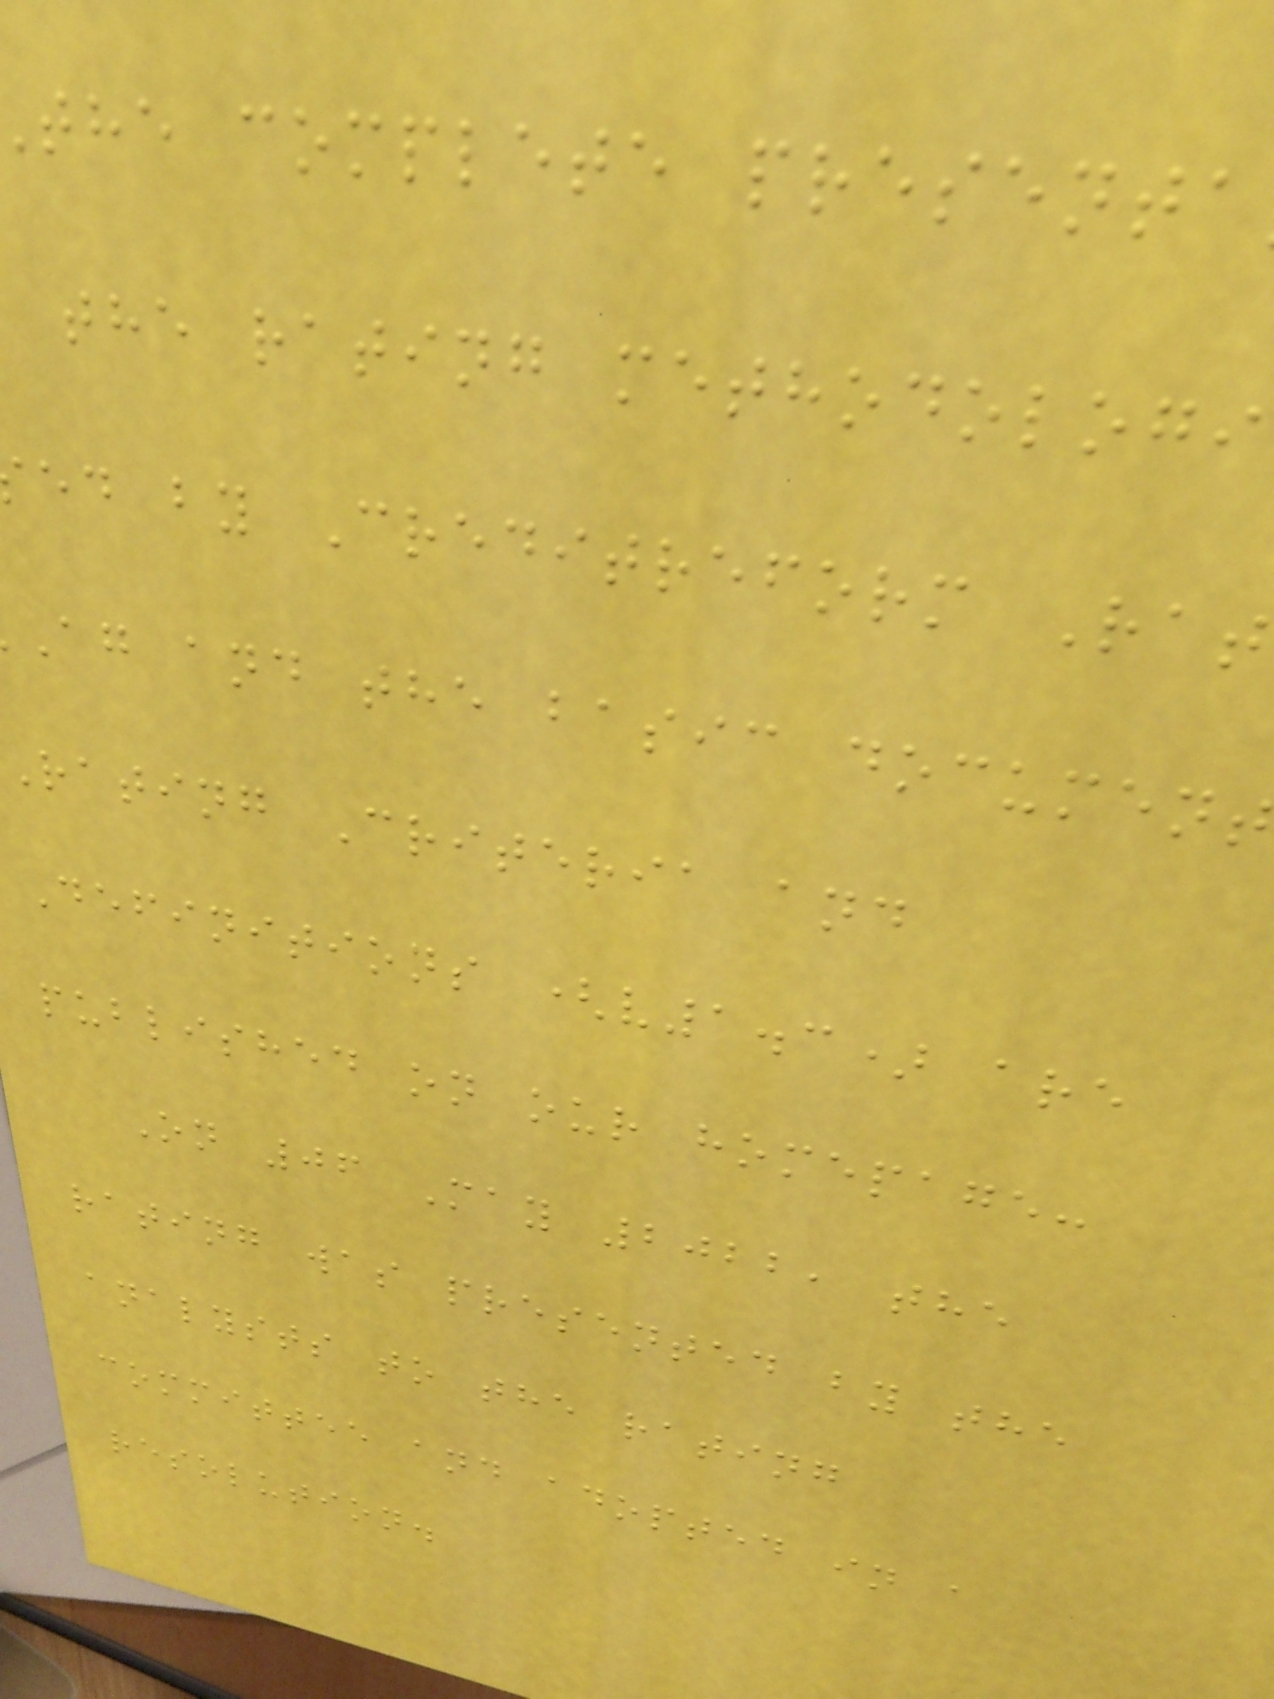the complete presenta
the rating methodologi
ed by Creditreform Rat
ag and the basic documen
rating Criteria and
Definitions (v1.3) are
published on our homepage:
On 06 May 2022, the
rating was presented by the
analysts to the rating
committee and adopted in a
resolution.
